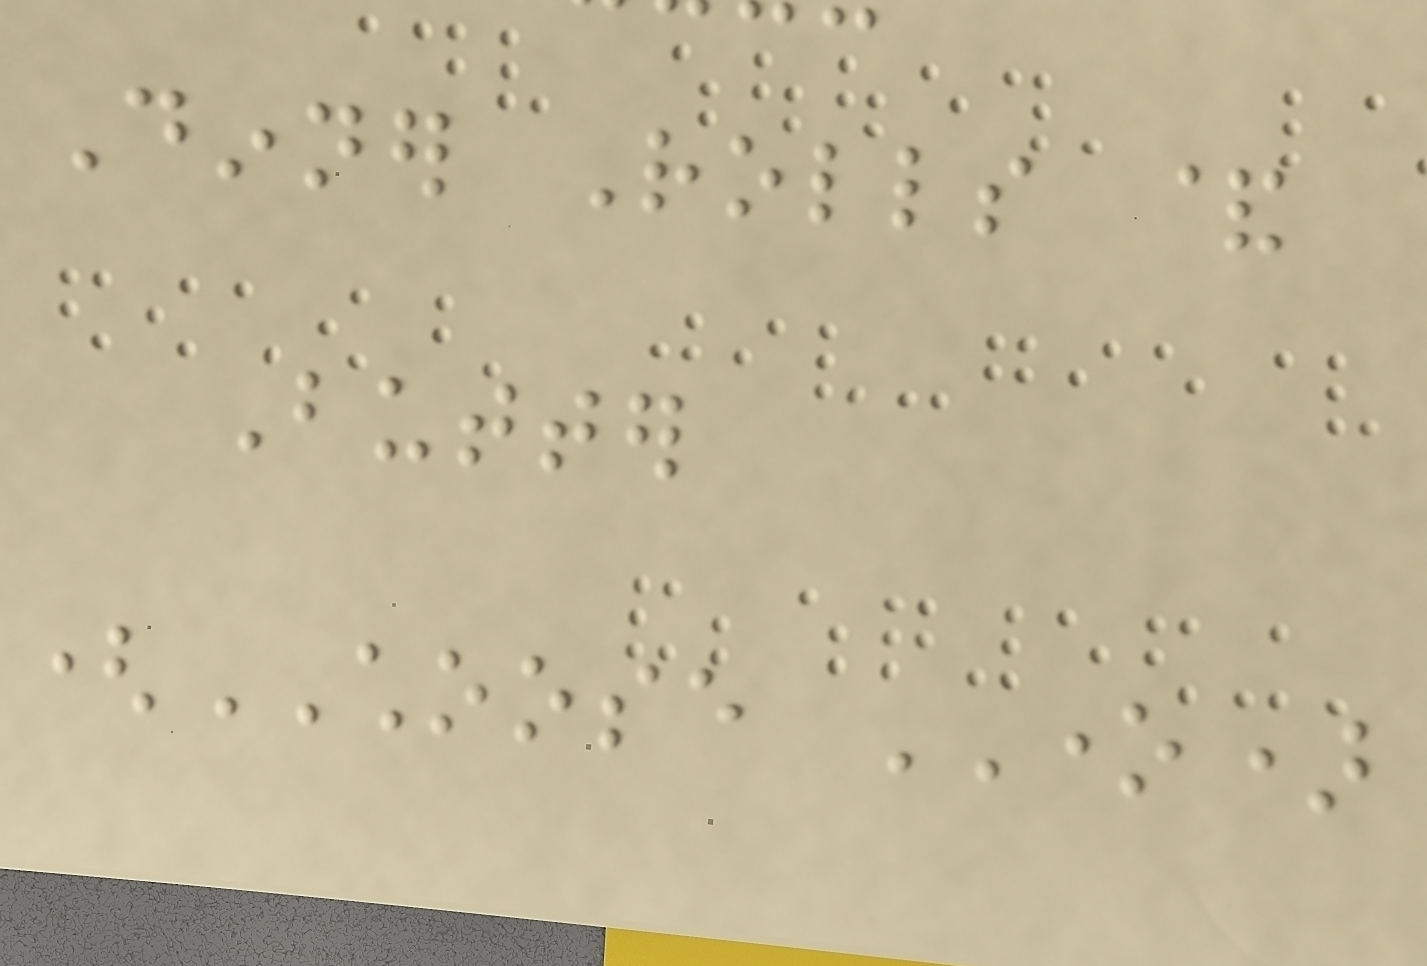Dinner Rolls &
Butter
(CHOOSE ONE)
